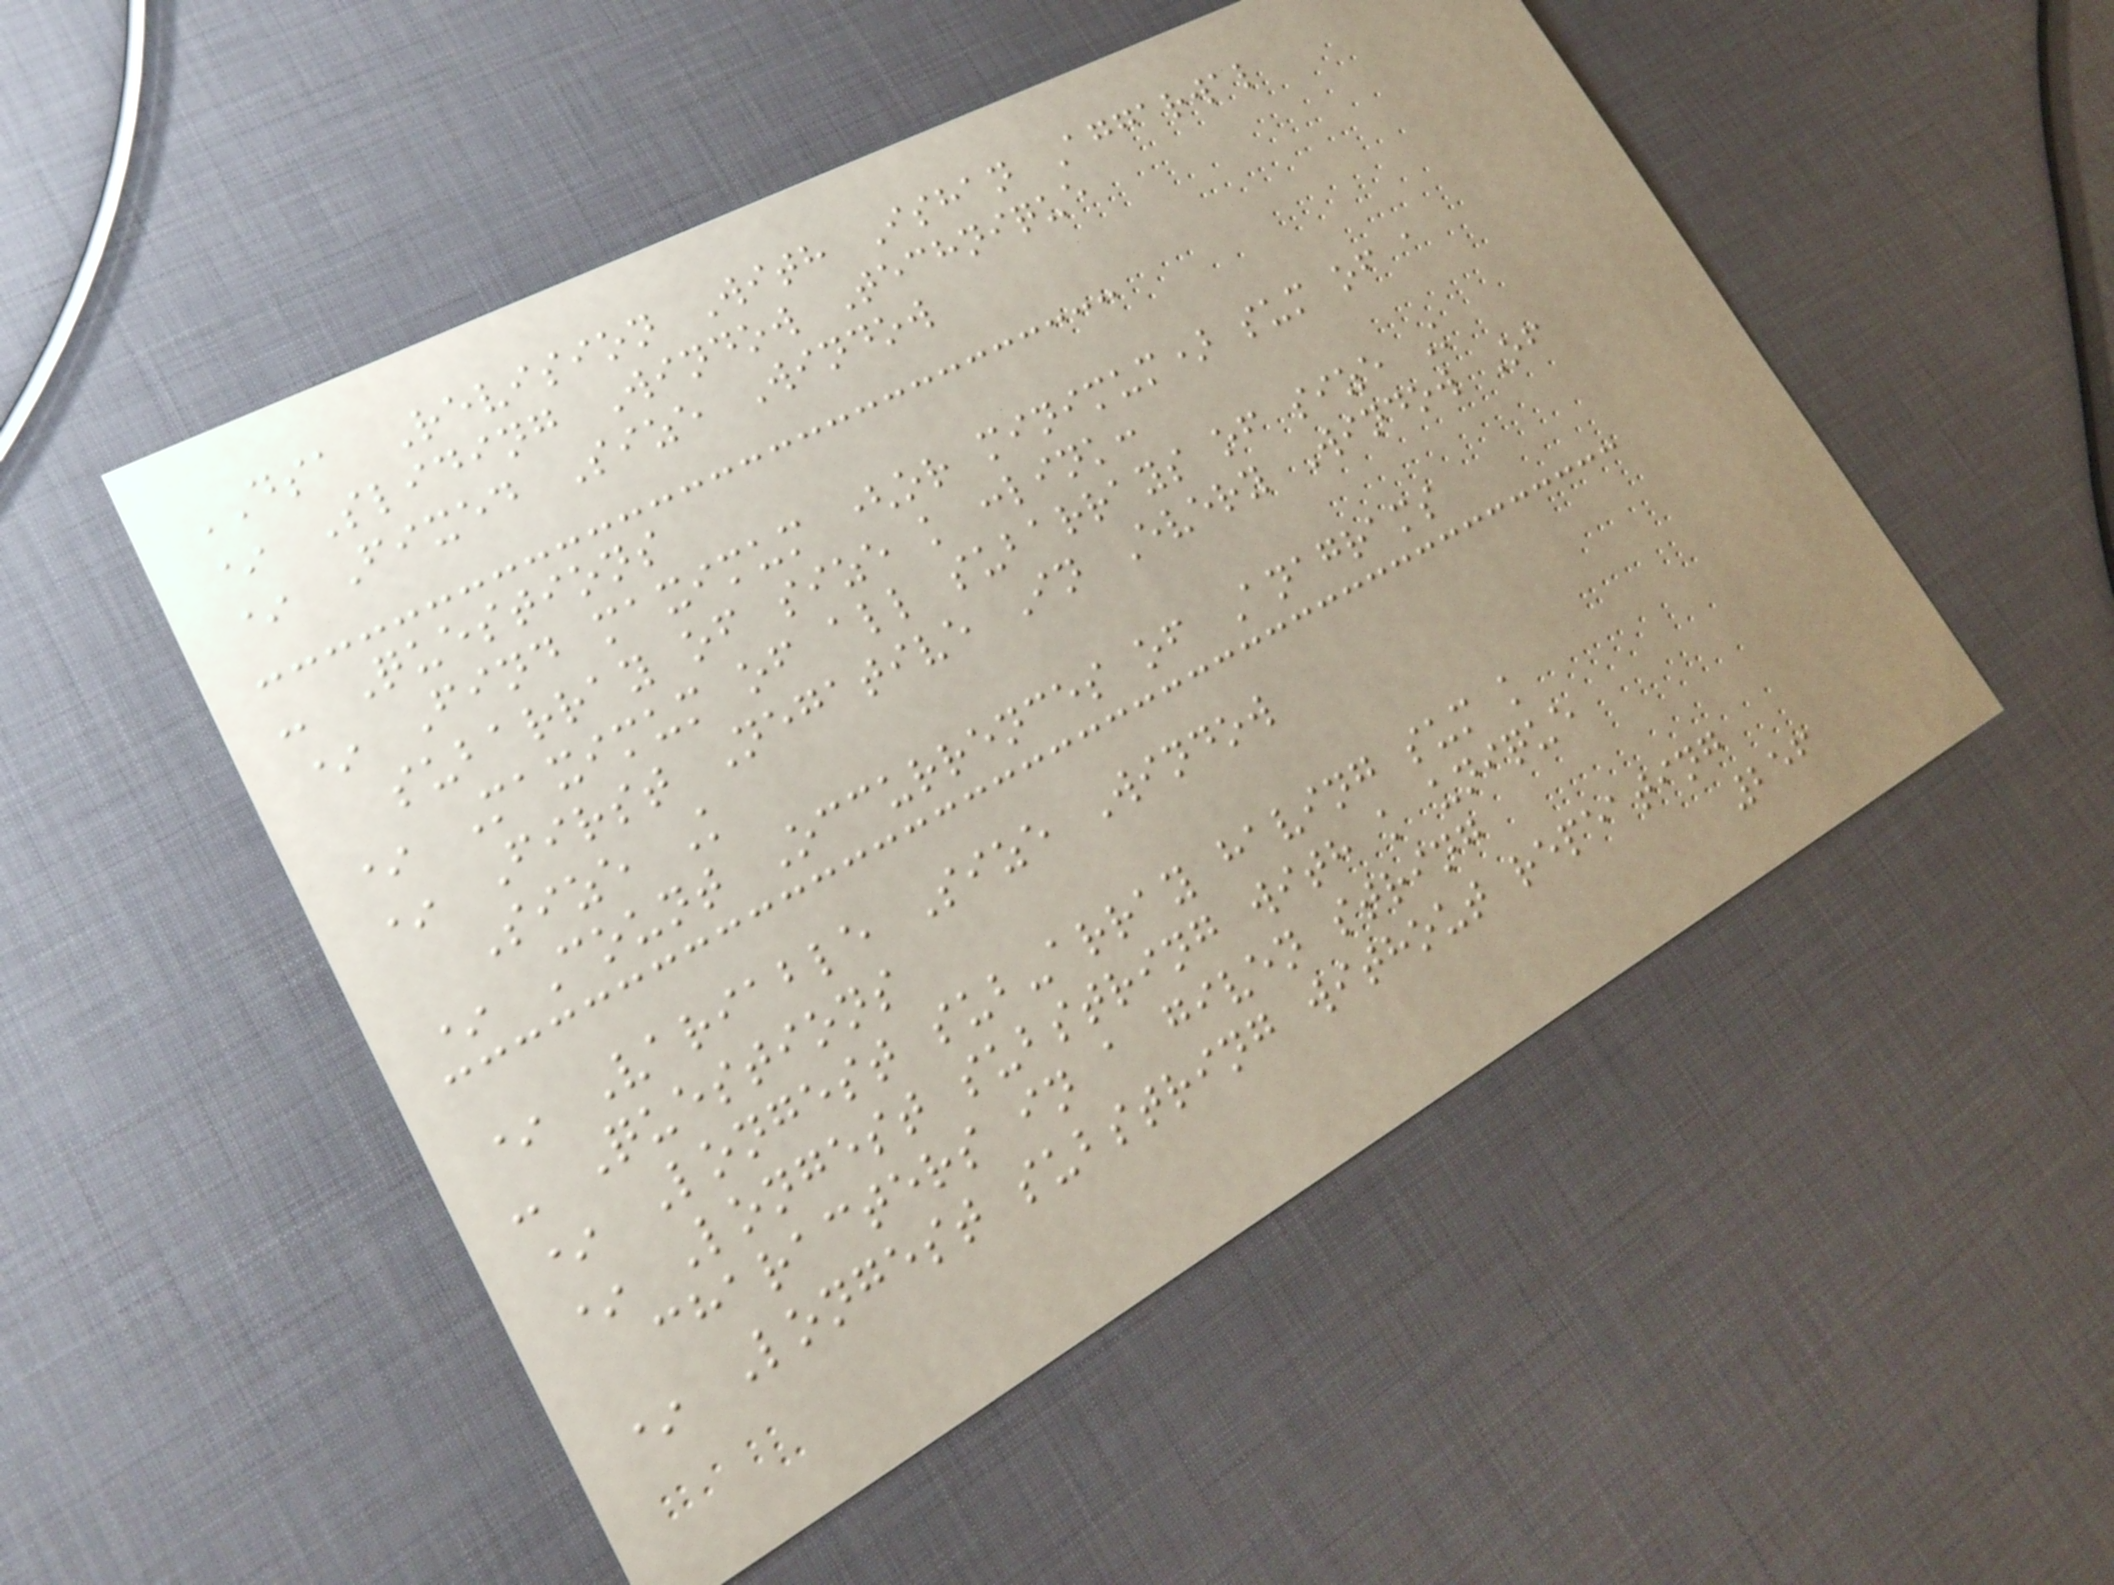DSA Revision With Ishan Aggarwal
* Sliding Window Technique
* Fixed Size Window
- Questions
* Find maximum (or minimum) sum of a
subarray of size k :link:
* Maximum of all subarrays of size K
* First Negative In Every Window Of
Size K
* Count Occurrences of Anagrams
* Variable Size Window
- Questions
* Longest sub-array having sum k
* Longest substring with k unique
characters in a given string
* Longest substring without repeating
256
